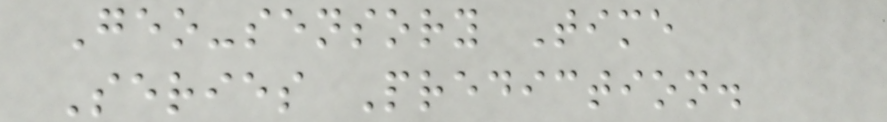Geo-sensory Time
Series Prediction.
